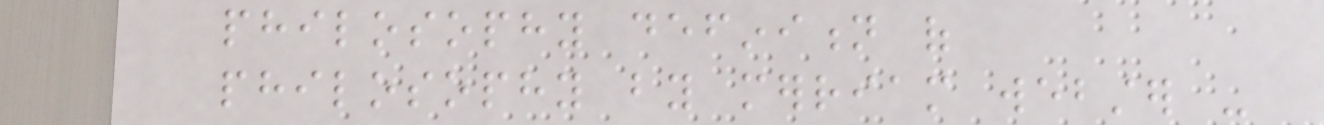philosophy definition of
philosophy by merriam webster -
